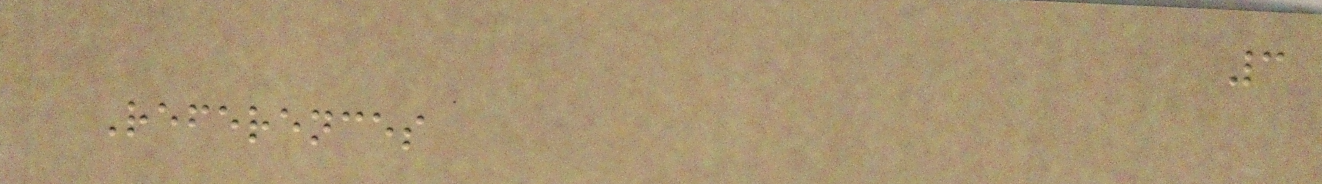3
References
